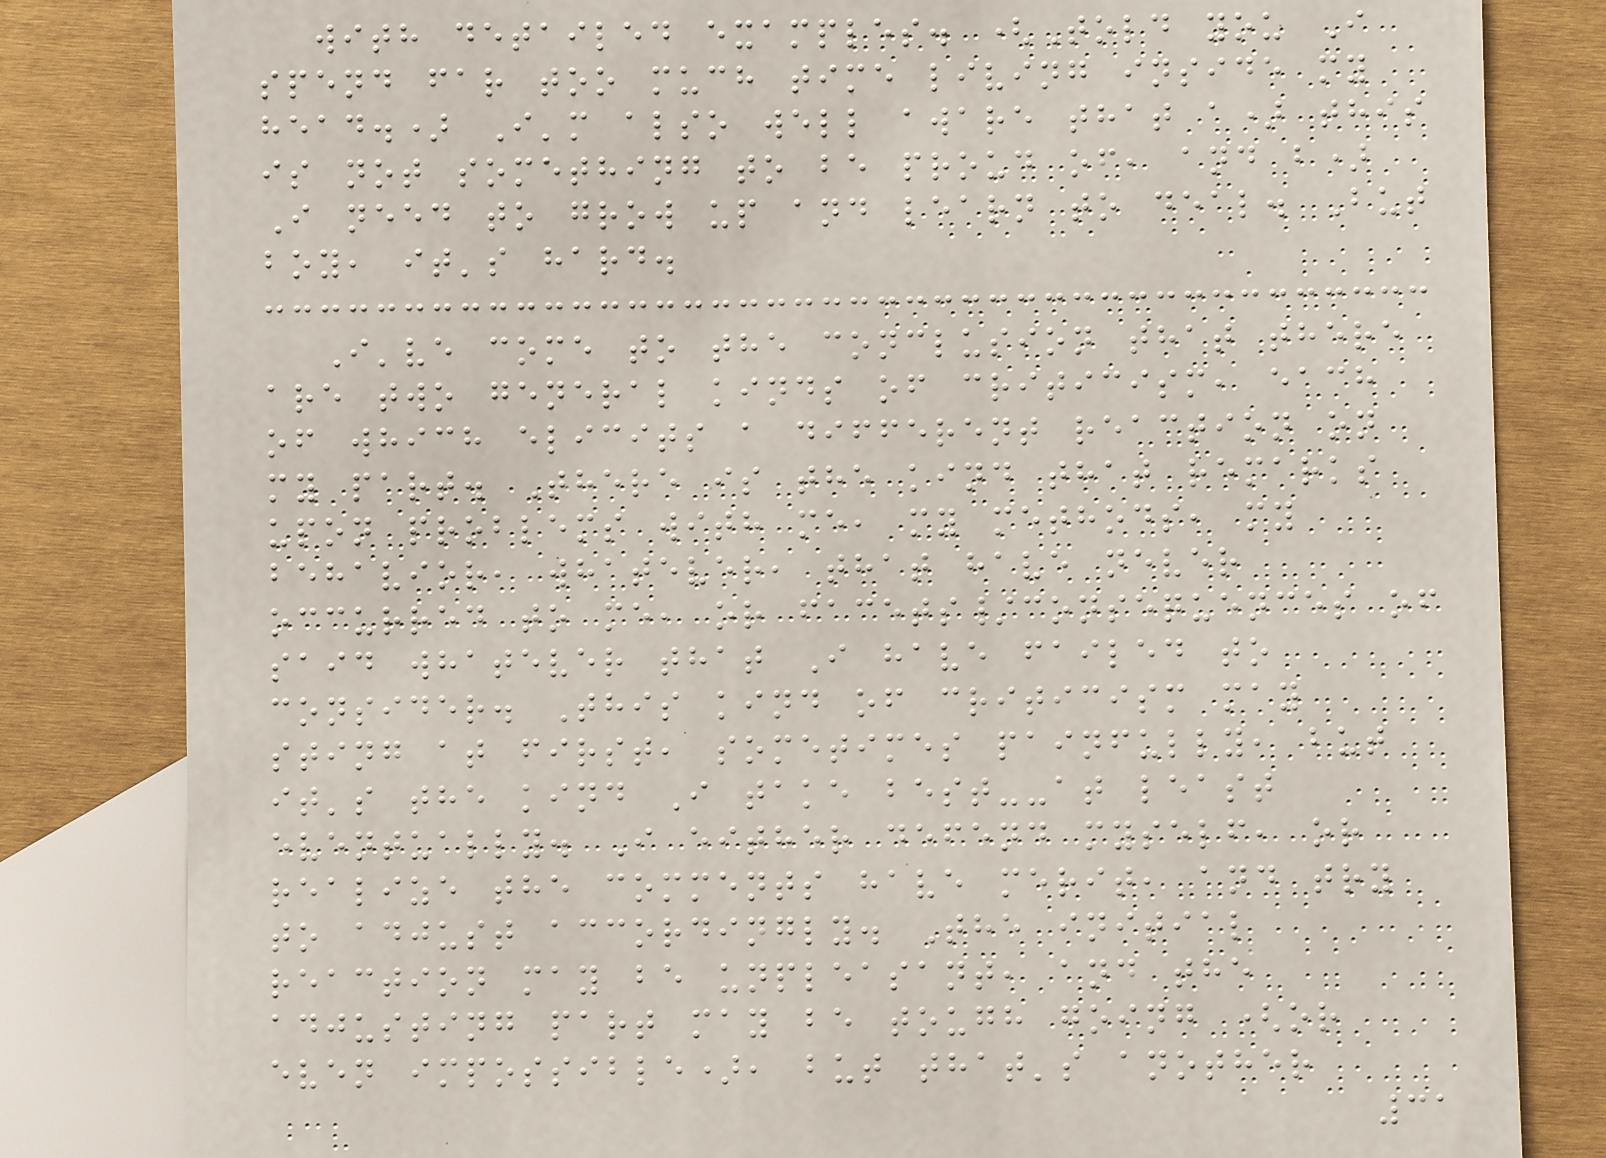with detailed examples. (Told you I
spend far too much time living inside my
head.) I'm also well aware that a) this
is not something to be proud of, and b)
I need to grow up and learn to deal. But
boy, it's hard.
I've come to the conclusion that there
are two general kinds of criticism, each
of which elicits a different reaction on
my part. There is the kind that remarks
upon problems with me, my methods, my
behavior, whatever, that have never
occurred to me, or facets/consequences of
said whatever that I have failed to
consider. This kind of criticism may
sting at first, sometimes painfully, but
it's the kind I take best--at least
eventually. I either defend myself, or
realize the comments have merit, and try
to adjust accordingly. The initial
reaction may be unpleasant, and the
adjusting part may be tough going (or
even impossible), but that's another
31
